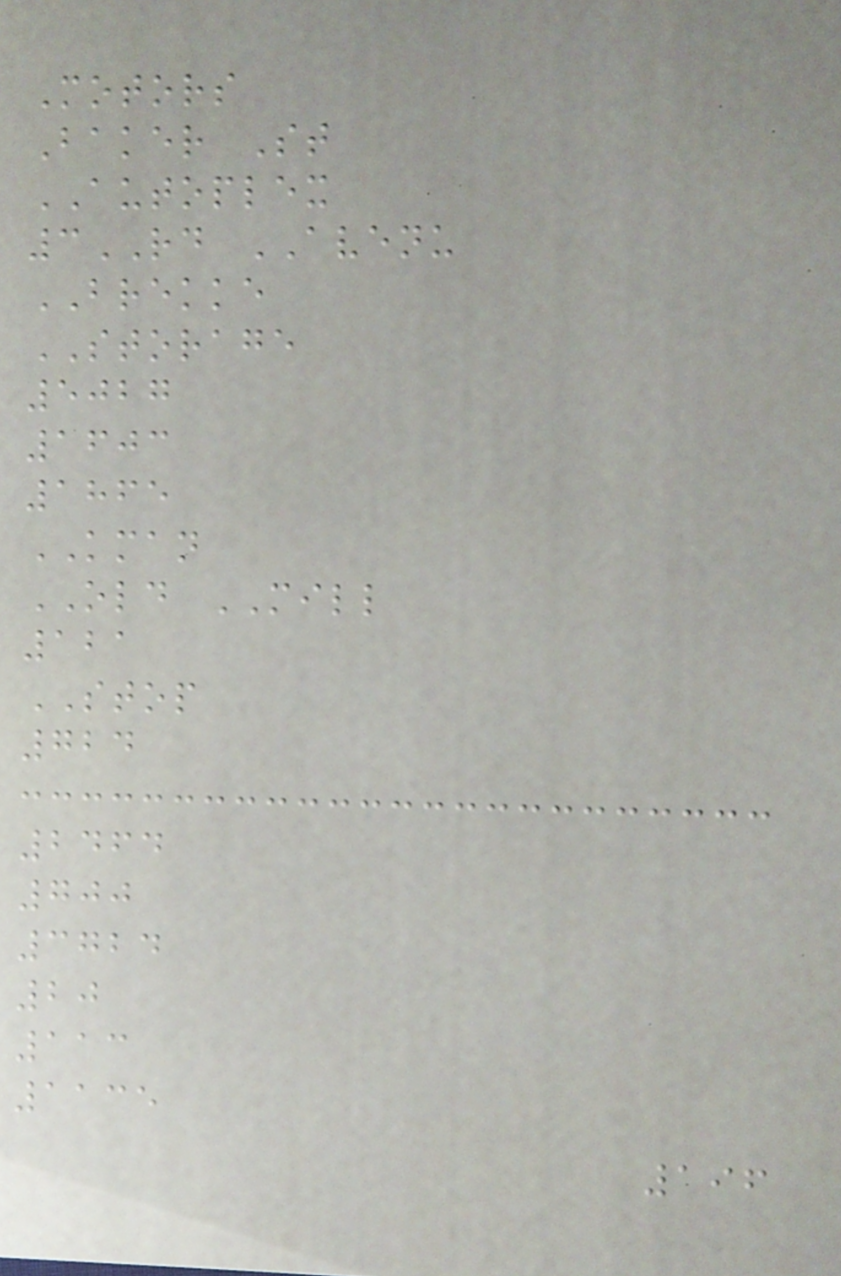Motors
Baker St
AUTOPLEX
3RD AVENU
BREKKE
STORAGE
5027
1603
1865
KMAN
OLD MILL
121
STOP
724
2464
700
3724
20
113
1135
196
